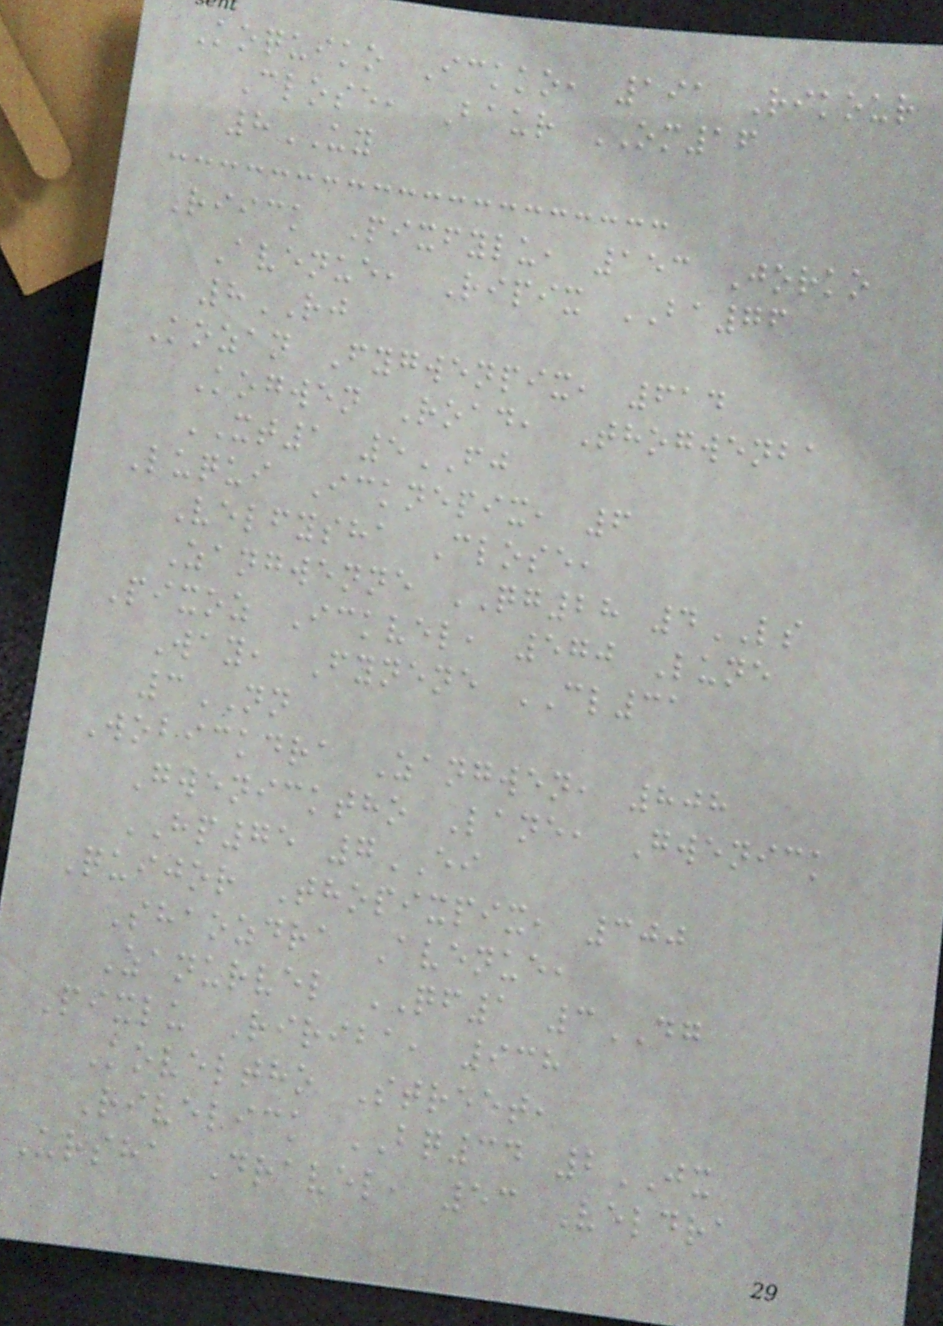Koquiko Ickko, 191 Rikour
Close, Baur OM16
8UY
Riick Pixfylu, 153 Jorko
Avenue, Ripix BA76
8RJ
Kozan Fygwenpix, 614
Kogwen Road, Thogwenba
XT1 5FJ
Luqui Icknepix, 6
Velfysha Close,
Zangwenne QG28 4LS
Pixoz Ickvel, 570 Lune
Way, Fynene CL31
3NN
Wobickdra Zangwen, 808
Gwenicktho Lane, Gwenick
HP75 7EI
Quijor Thopixpix, 300
Shaozdra Avenue,
Zanurvel QF1 3DG
Pixlu Ririba, 938
Koveltho Street,
Rivelick BQ34 2JX
Ursha Dravel, 53 Veldra
